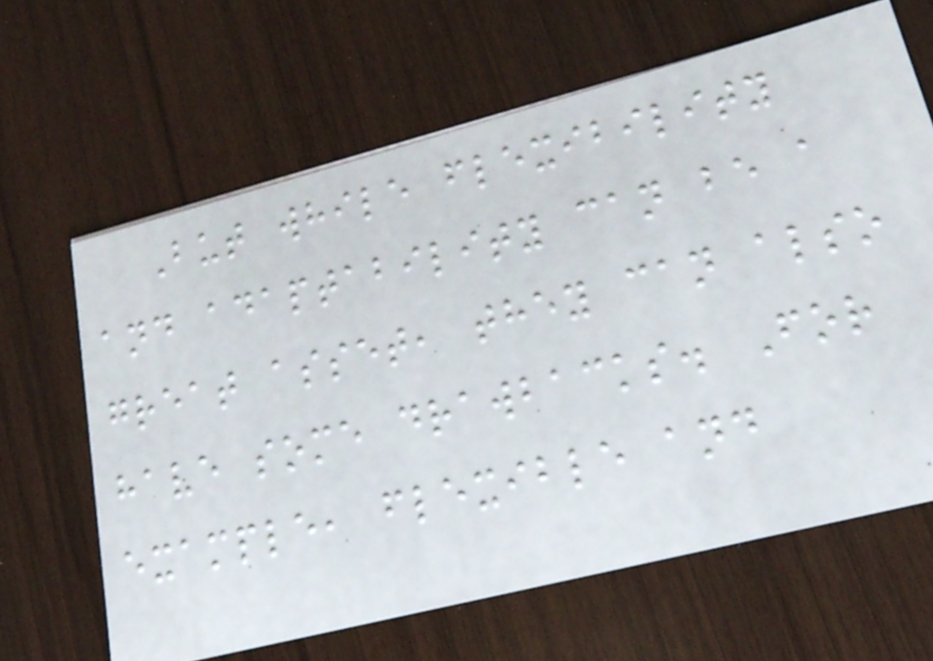But while flexibility
and adaptability can be a
great asset, they can also
have some drawbacks. For
example, flexible and
